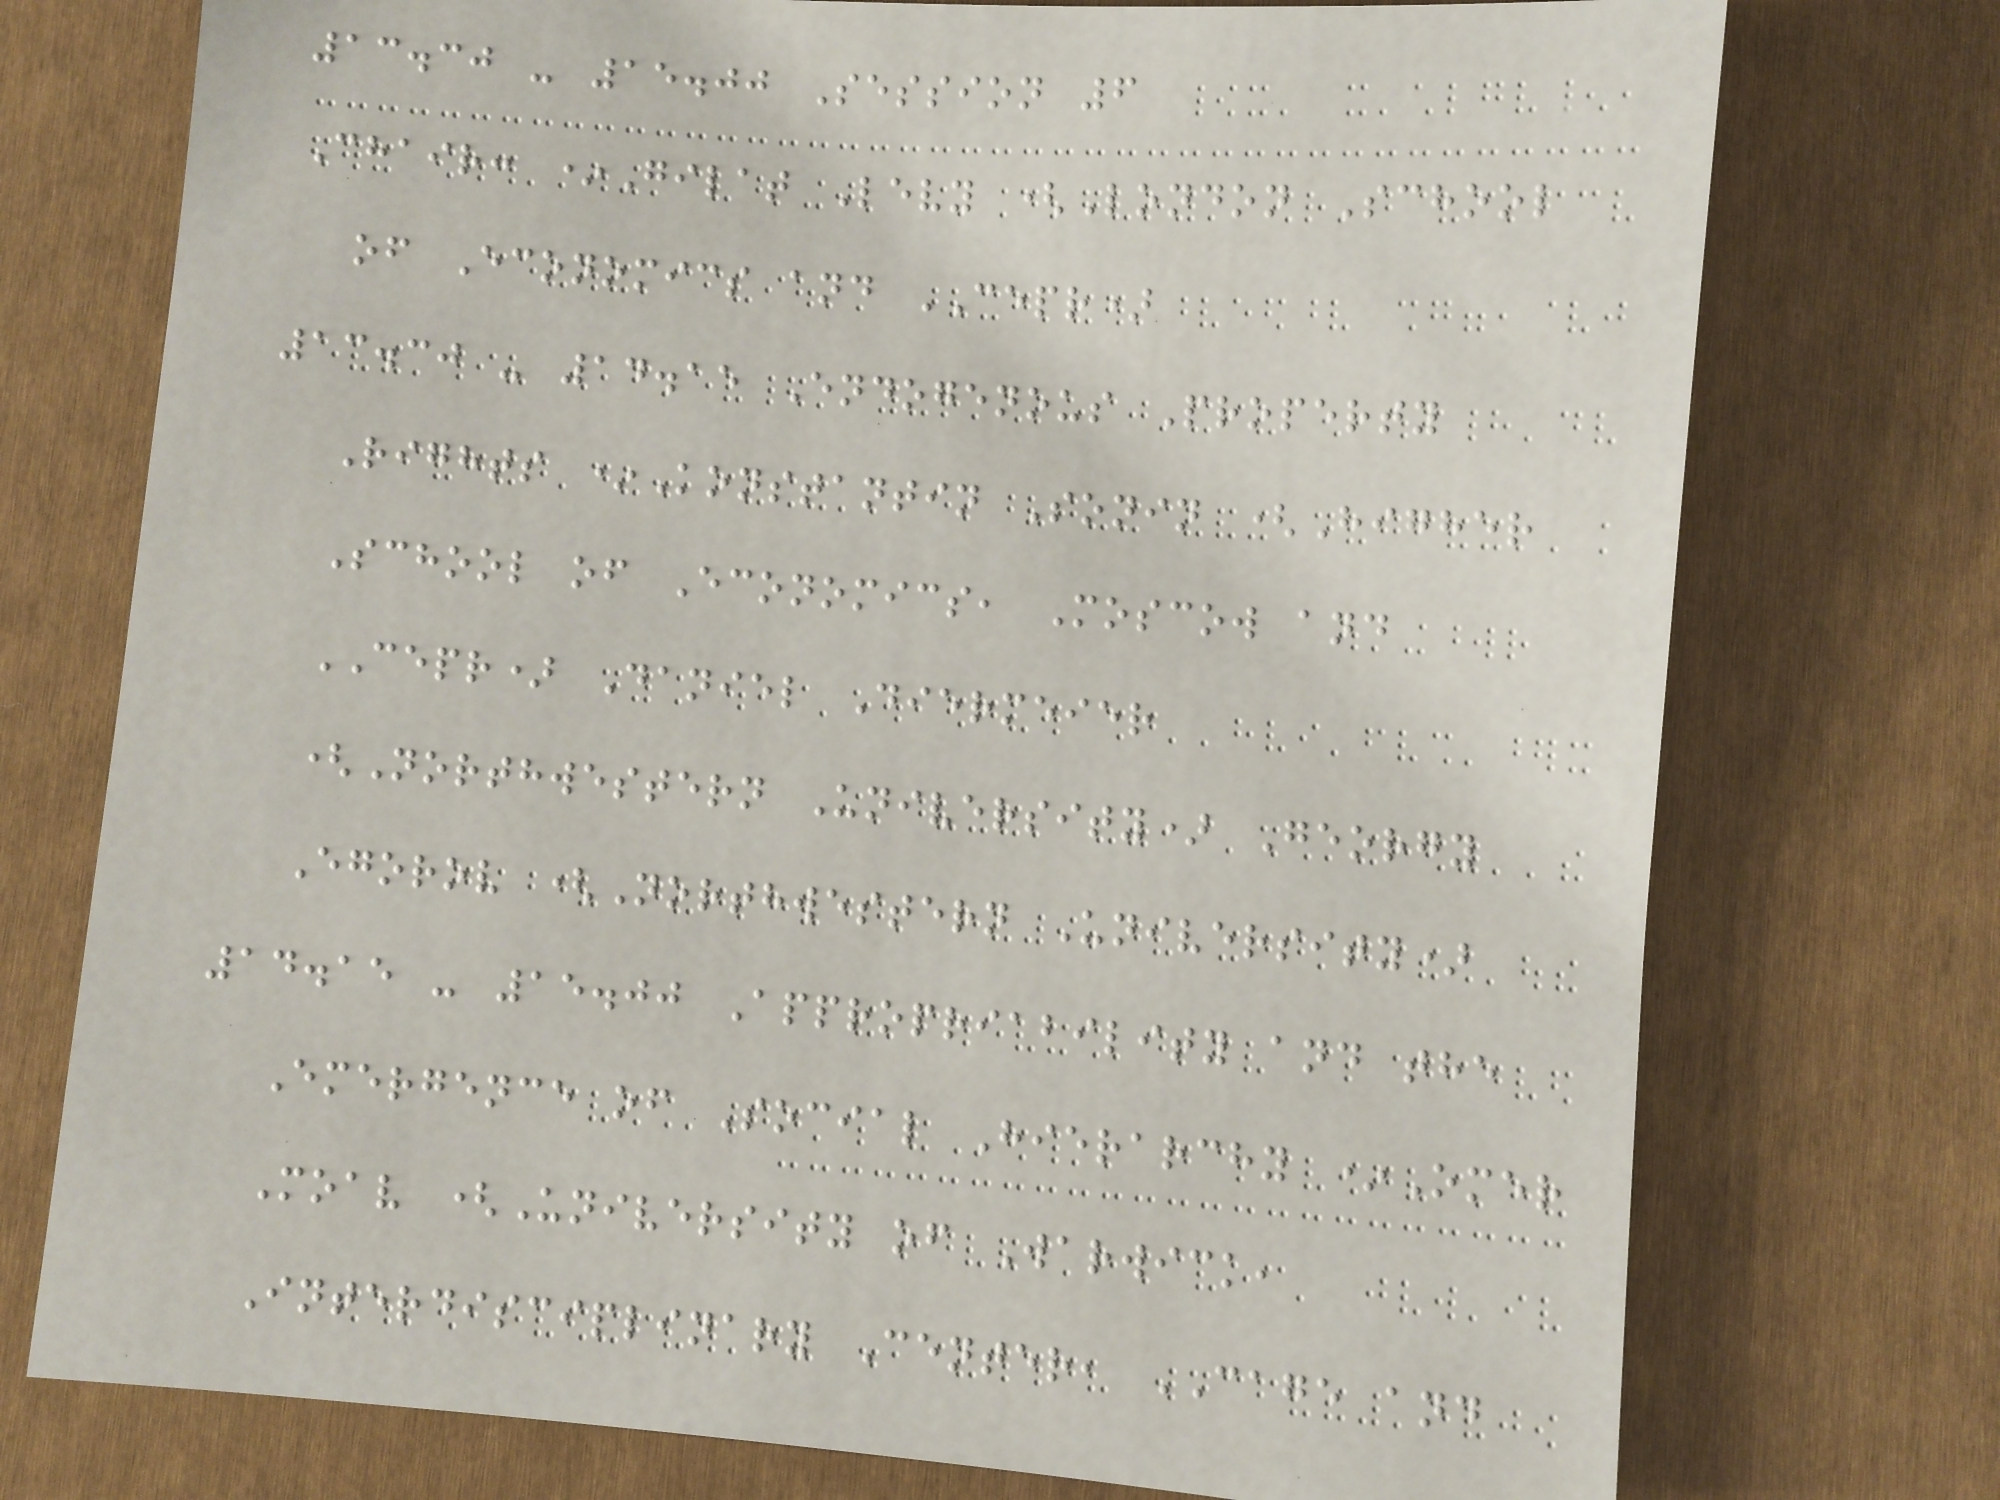13.30 - 15.00 Session 6
Chair: *Gilat Levy (London School
of Economics and CEPR)
13.30 - 14.15 Endogenous Property
Rights *Konstantin Sonin (Higher
School of Economics, Moscow and
CEPR) Daniel Diermeier
(Northwestern University) Georgy
Egorov (Northwestern University)
14.15 - 15.00 Appropriability and the
Emergence of Social Hierarchy *Omer
Moav (University of Warwick,
Interdisciplinary Center, CAGE and
